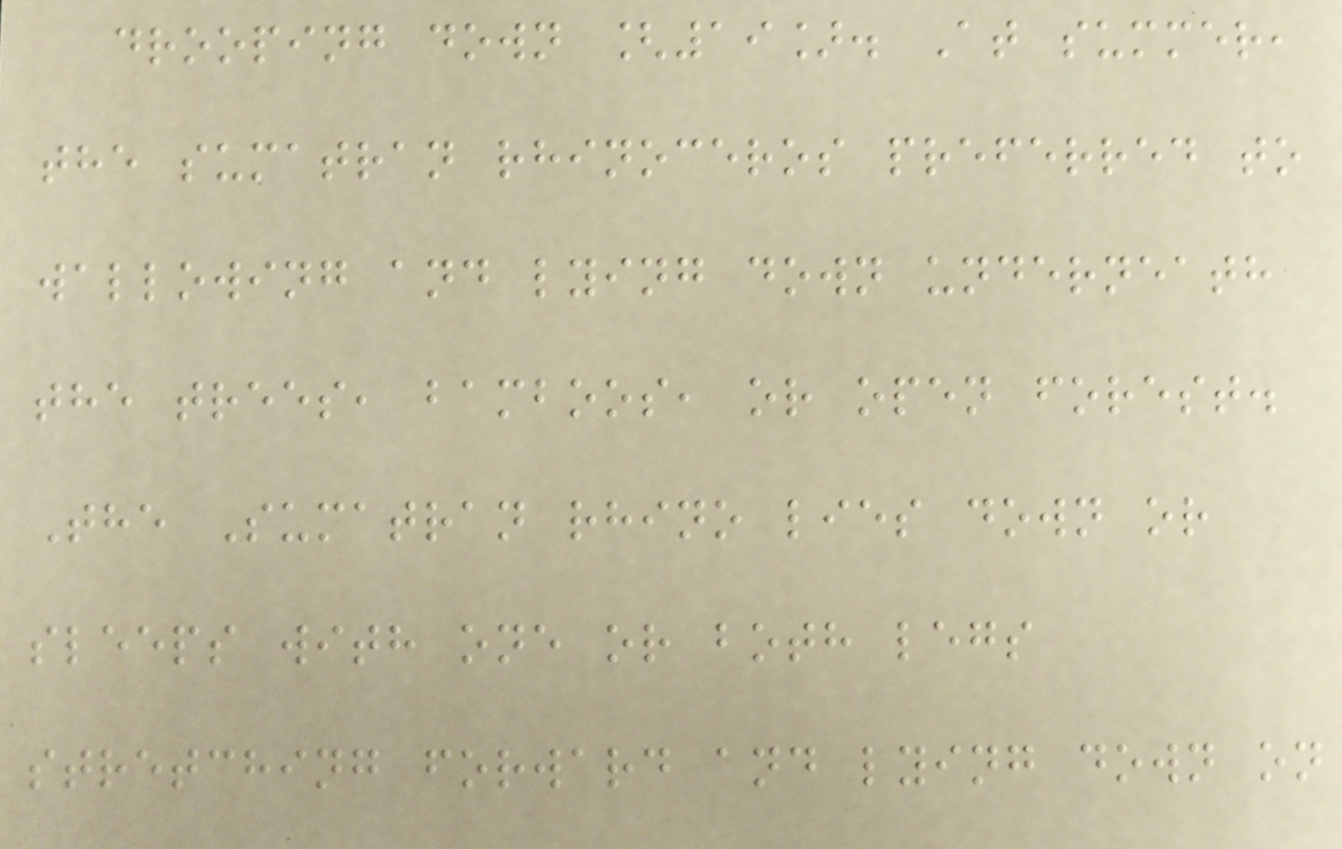drooping down [19]. At summer,
the sumatran rhinoceros preferred to
wallowing and lying down underneath
the trees, bamboos, or open forest.
The Sumatran rhino lies down or
sleeps with one or both legs
stretching forward and lying down on
